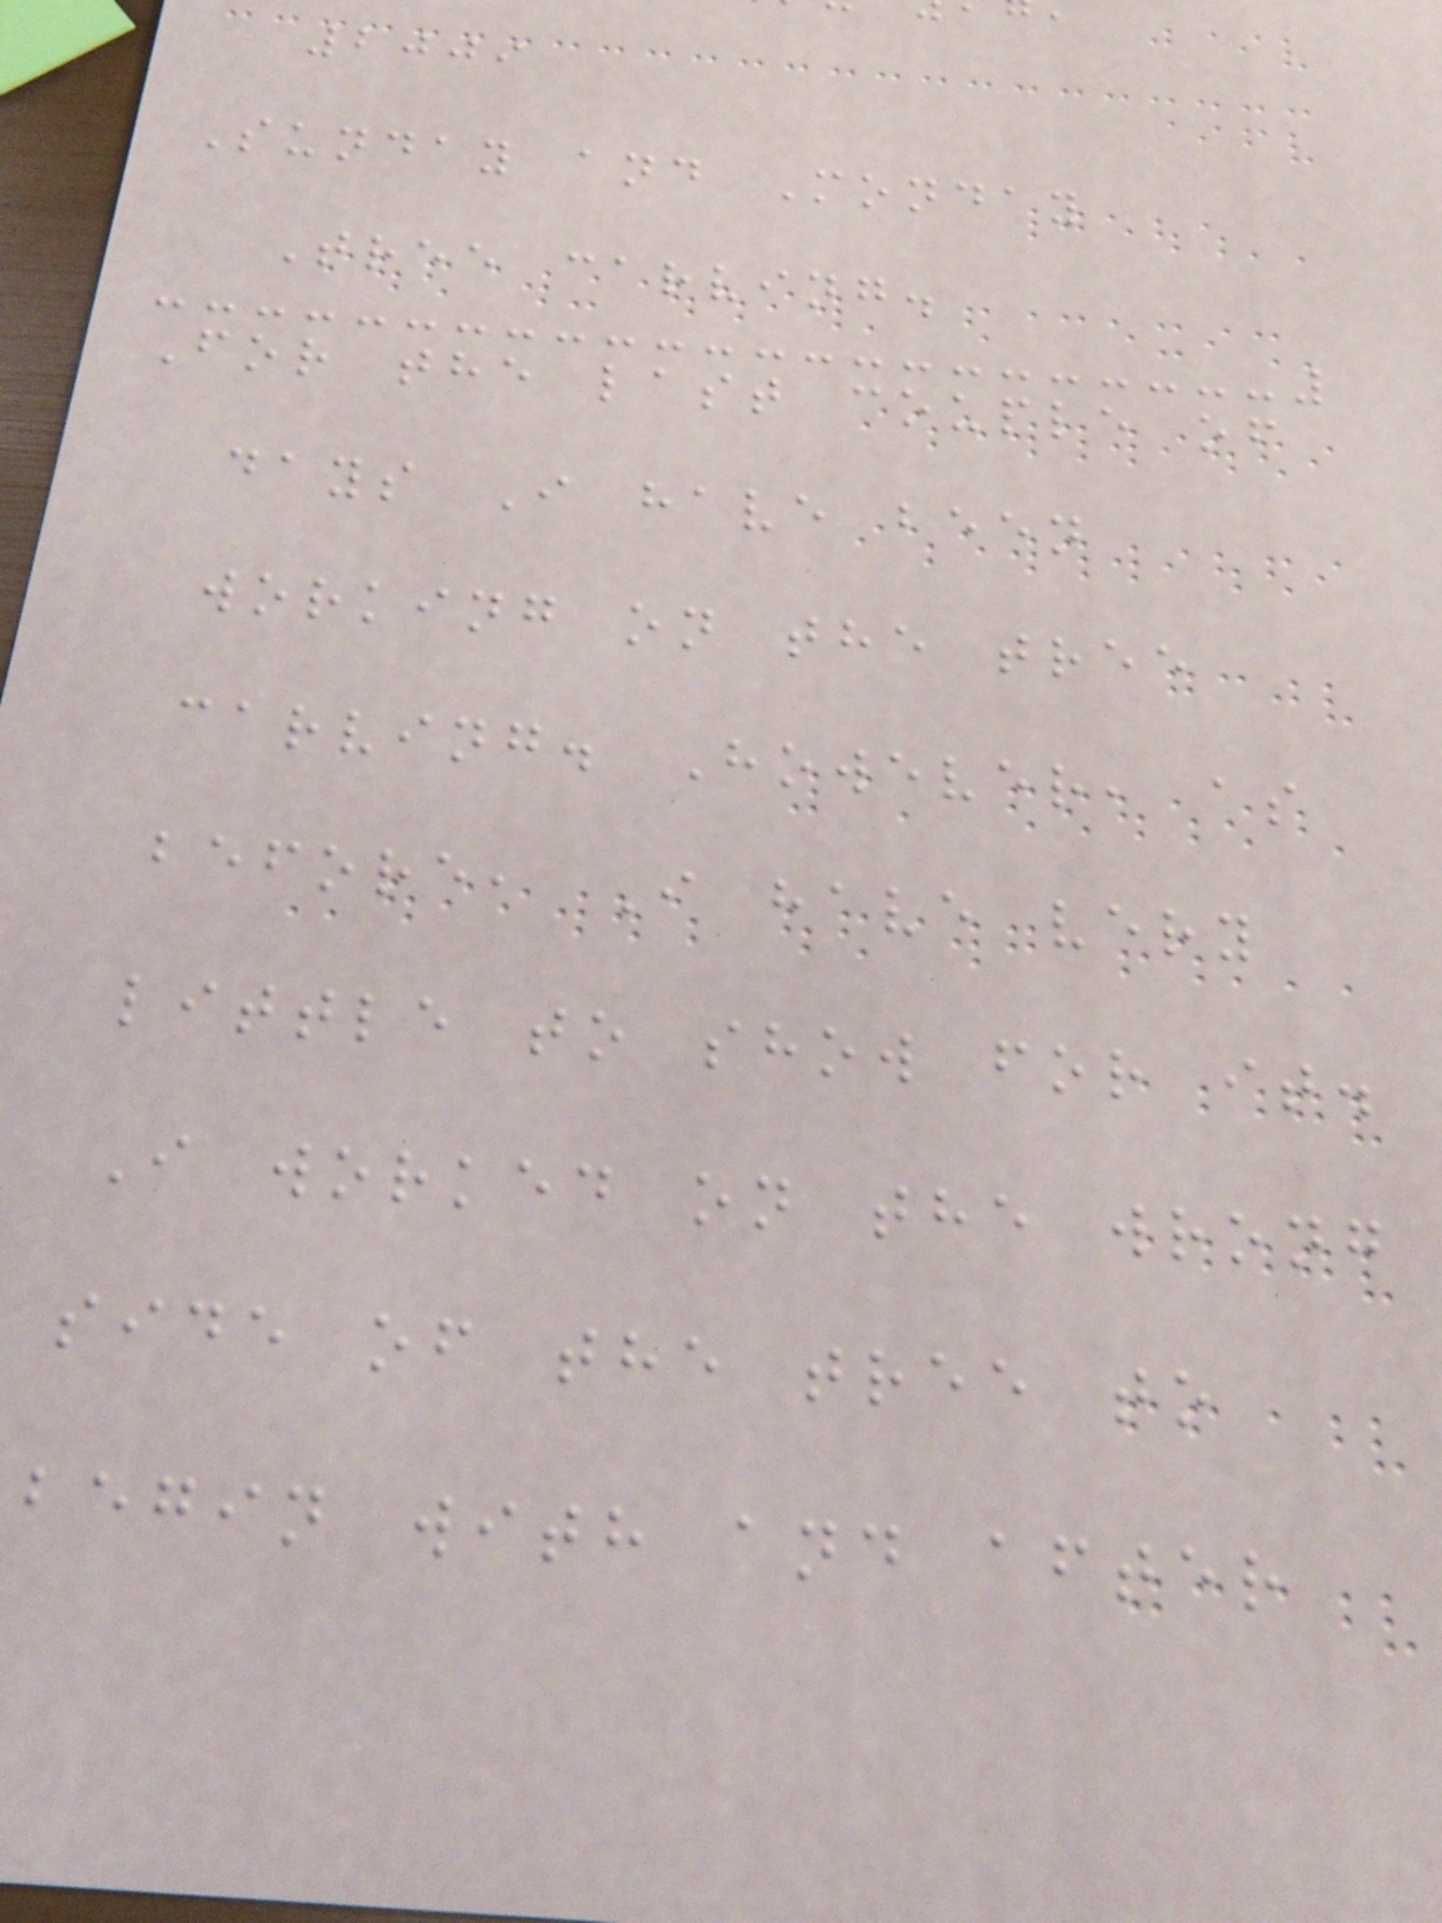2009
Sunday and Monday
Tree carving.
For the last couple of
days I have been
working on the tree
carving. However, as
before, I have very
little to show for it.
I worked on the wrong
side of the tree to
begin with and after
